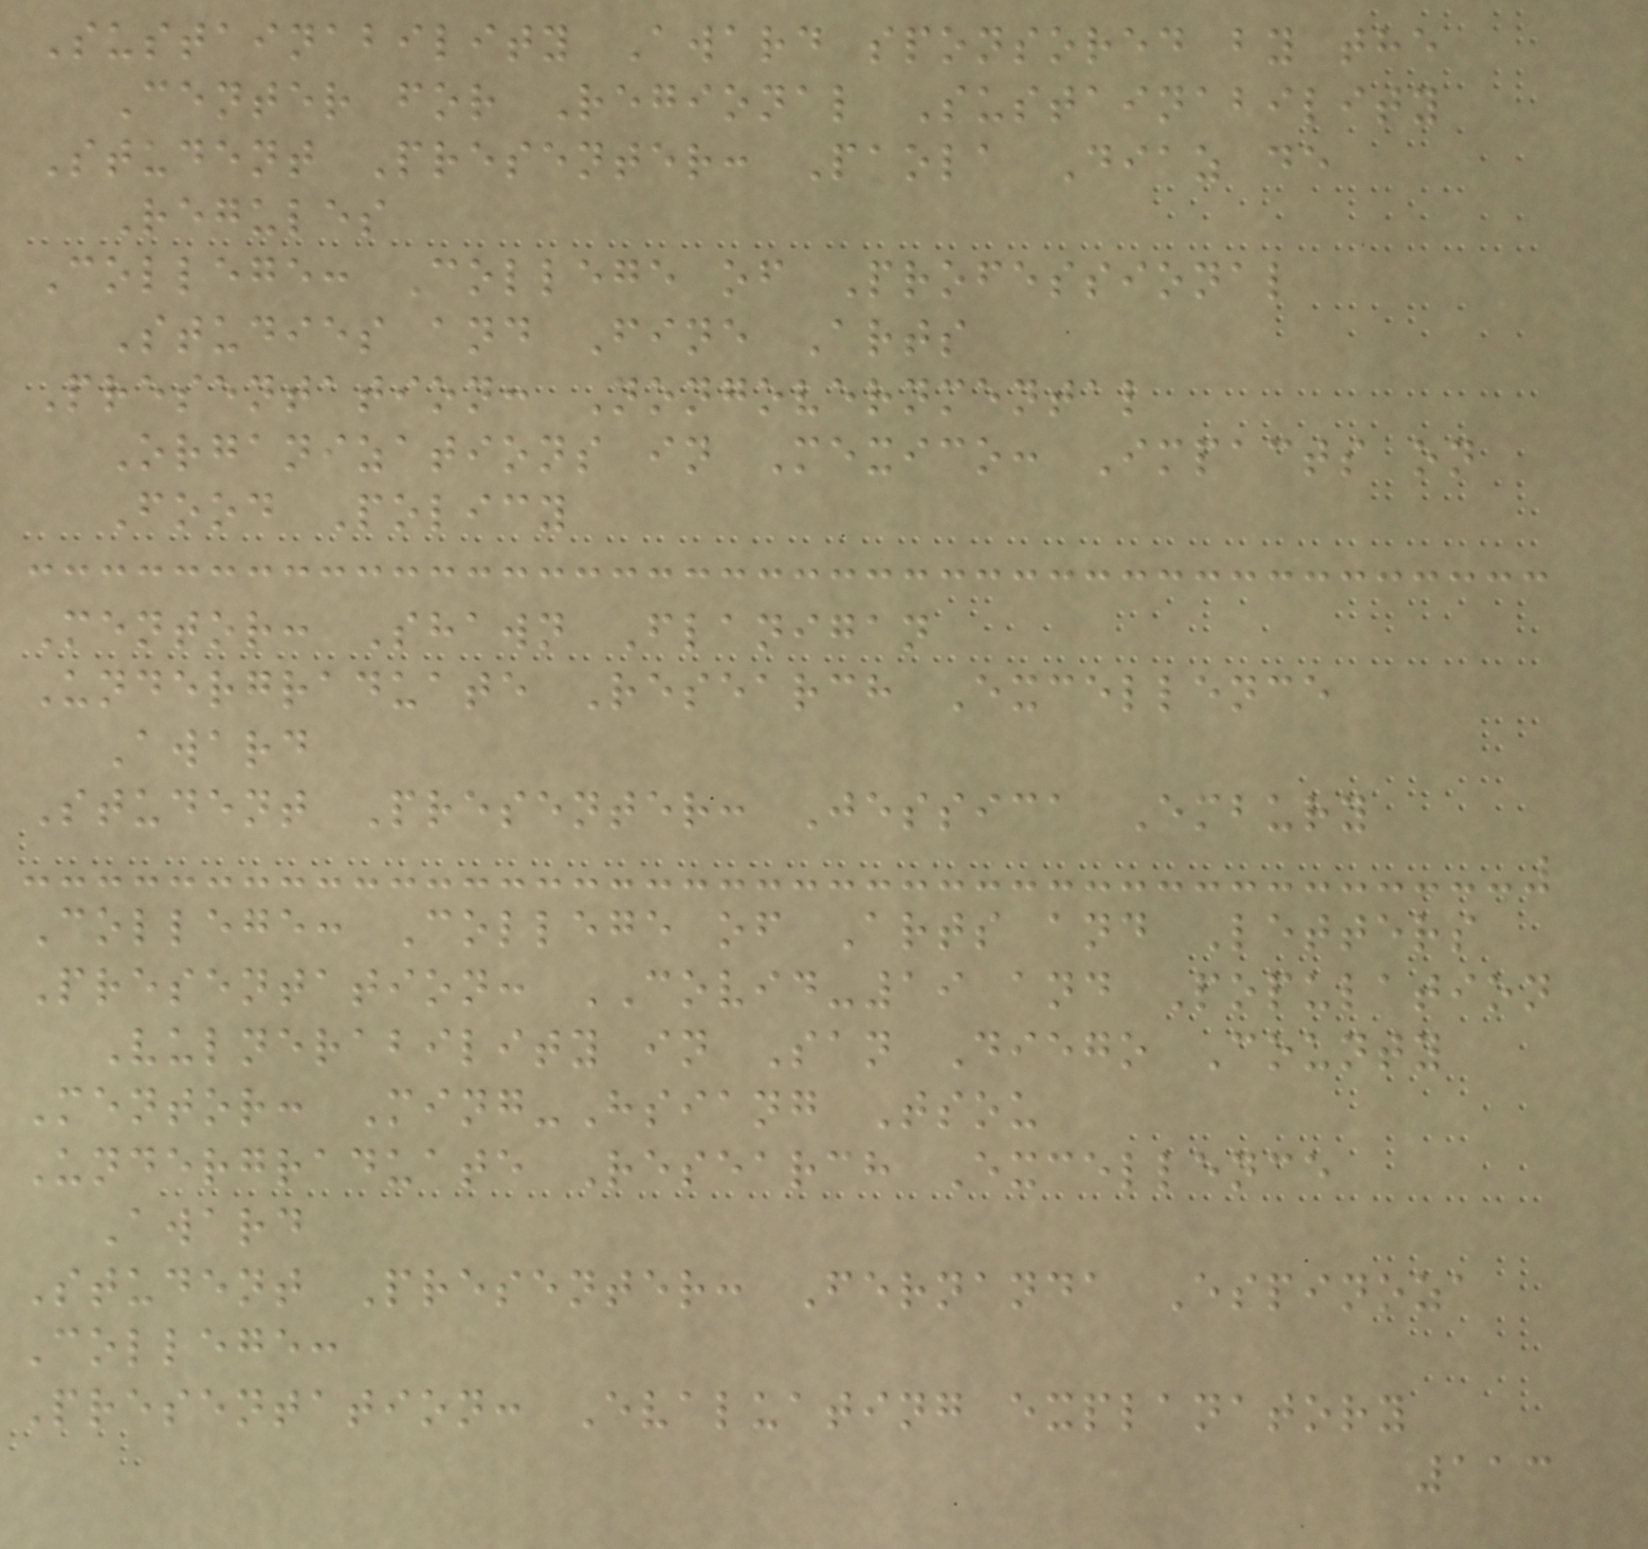Sustainability Award sponsored by the
Center for Regional Sustainability
Student Presenter: Paola Diaz de
Regules
College: College of Professional
Studies and Fine Arts
Presentation: Nongovernmental
Organizations in Mexico: Impacts on
Food Policy
Mentor: Shawn Flanigan
Undergraduate Research Excellence
Award
Student Presenter: Jessica Embury
College: College of Arts and Letters
Presentation: COVID-19 and Population
Vulnerability in San Diego County
Mentor: Ming-Hsiang Tsou
Undergraduate Research Excellence
Award
Student Presenter: Fernanda Espinoza
College:
Presentation: Evaluating explanatory
113
